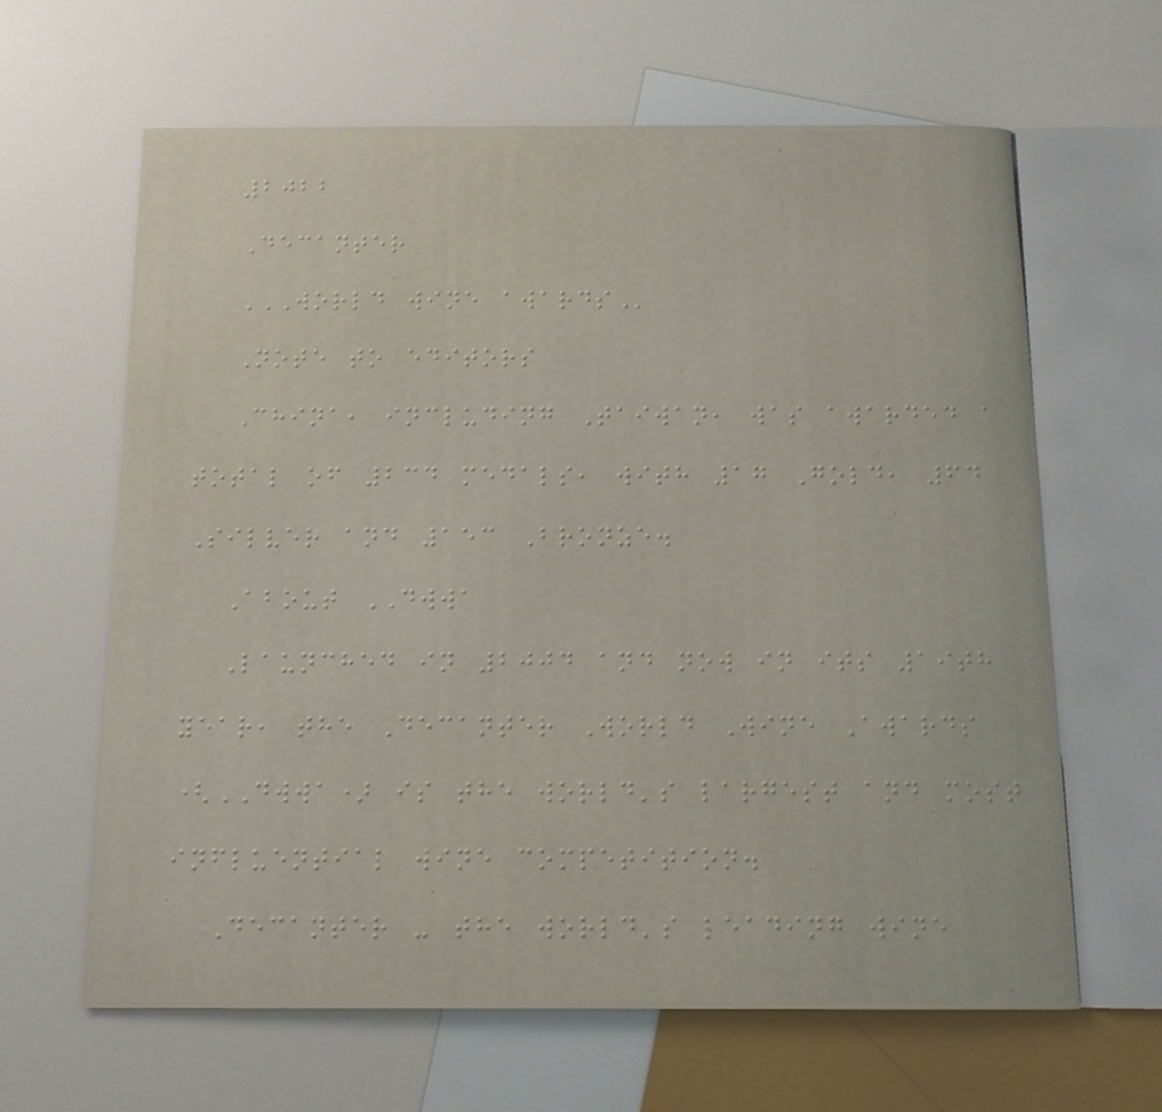2022
Decanter
WORLD WINE AWARDS
Note to editors
China, including Taiwan, was awarded a
total of 234 medals, with 17 Gold, 64
Silver and 153 Bronze.
About DWWA
Launched in 2004 and now in its 19th
year, the Decanter World Wine Awards
(DWWA) is the world's largest and most
influential wine competition.
Decanter - the world's leading wine
